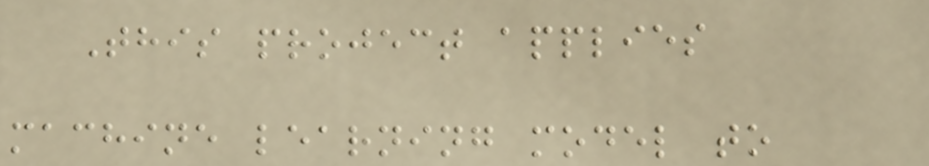This project applies
machine learning model to
